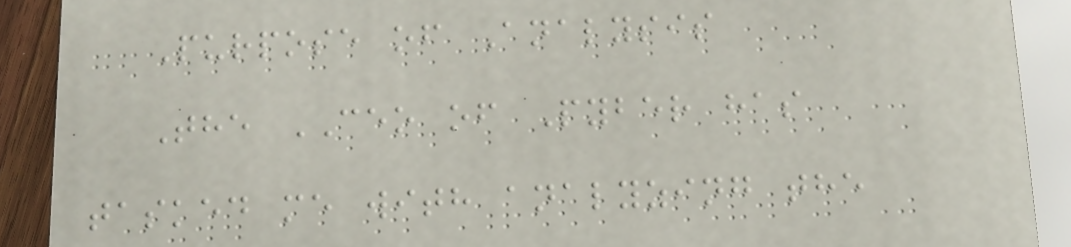Purpose of Analysis
The CEO of Pyber has
tasked me with analyzing the
